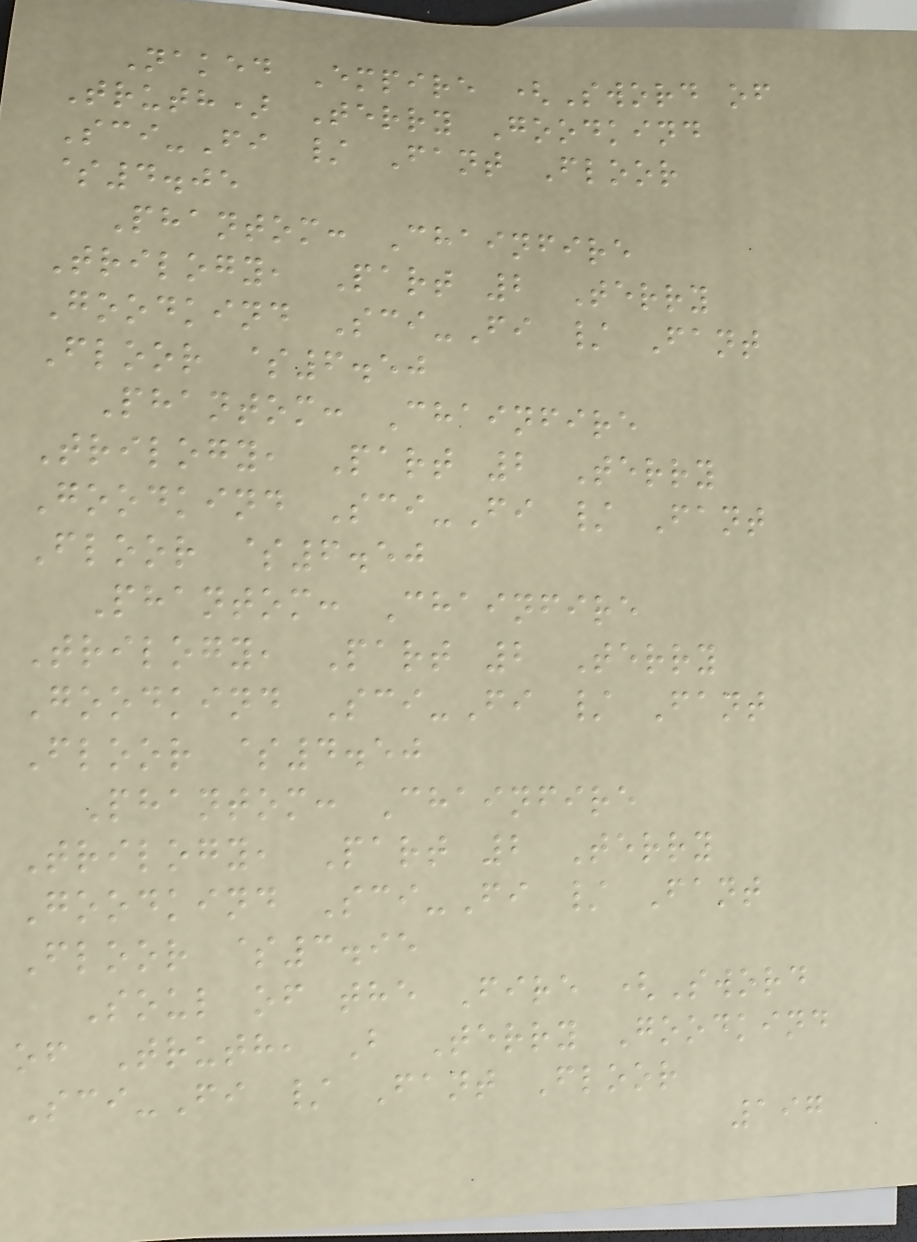Naked Empire (Sword of
Truth) Terry Goodkind
Sci-Fi / Fant Floor
$4.05
Phantom: Chainfire
Trilogy, Part 2 Terry
Goodkind Sci-Fi / Fant
Floor $6.50
Phantom: Chainfire
Trilogy, Part 2 Terry
Goodkind Sci-Fi / Fant
Floor $6.50
Phantom: Chainfire
Trilogy, Part 2 Terry
Goodkind Sci-Fi / Fant
Floor $4.50
Phantom: Chainfire
Trilogy, Part 2 Terry
Goodkind Sci-Fi / Fant
Floor $3.95
Soul of the Fire (Sword
of Truth, B Terry Goodkind
Sci-Fi / Fant Floor
197
